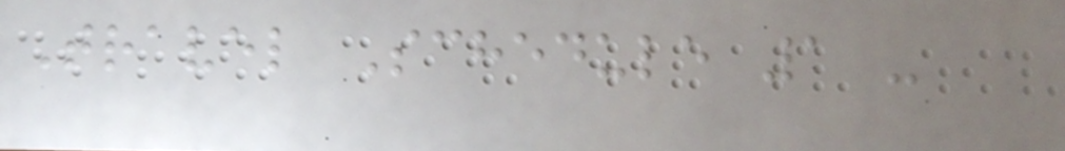Travel Schedule 1 -
